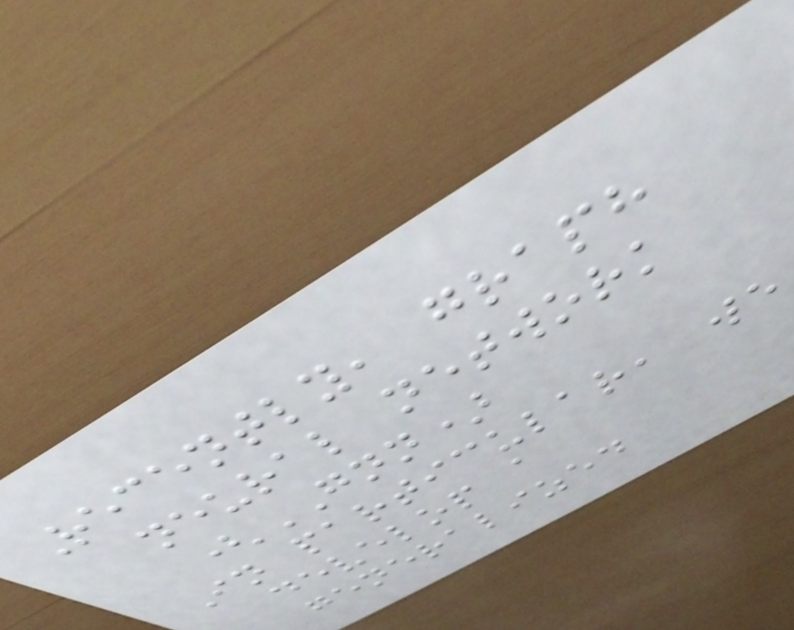Recently, graph
neural network
(GNN)
In particular, we
develop a
generalized
